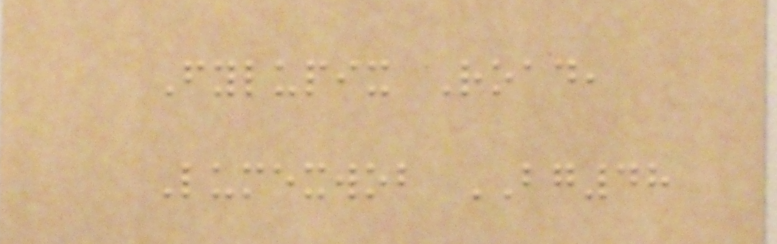Fylupix Road,
Lumexwob BG48
